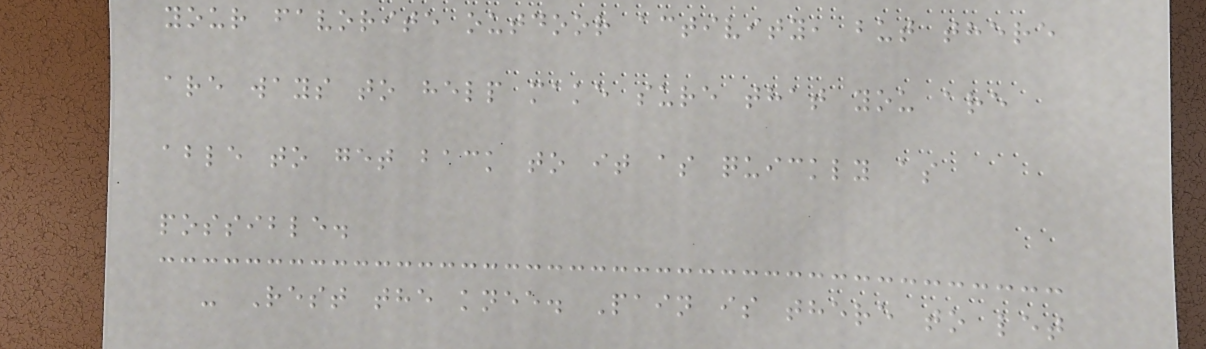your favorite outdoor activity, but there
are ways to help make sure that you are
able to get back to it as quickly as
possible.
- Rest the knee. Pain is there to let
